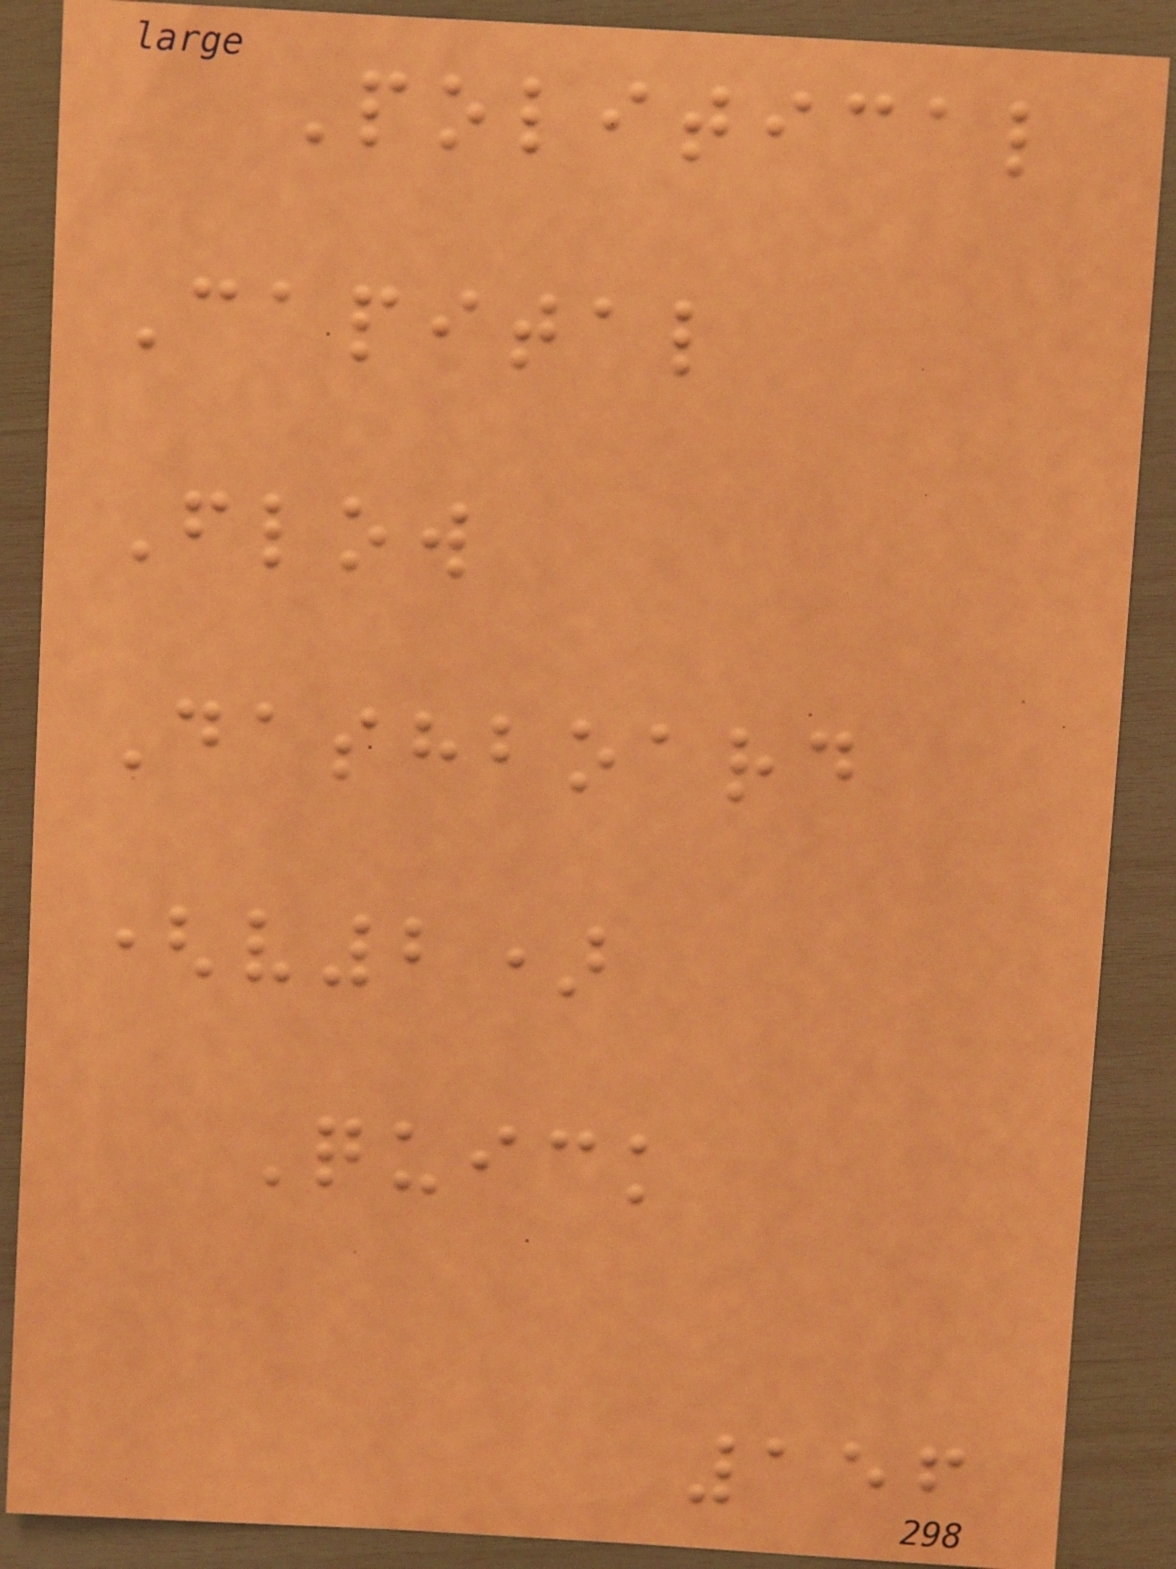Political
Capital
Flow
Dashboard
(v2)
Quick
156
